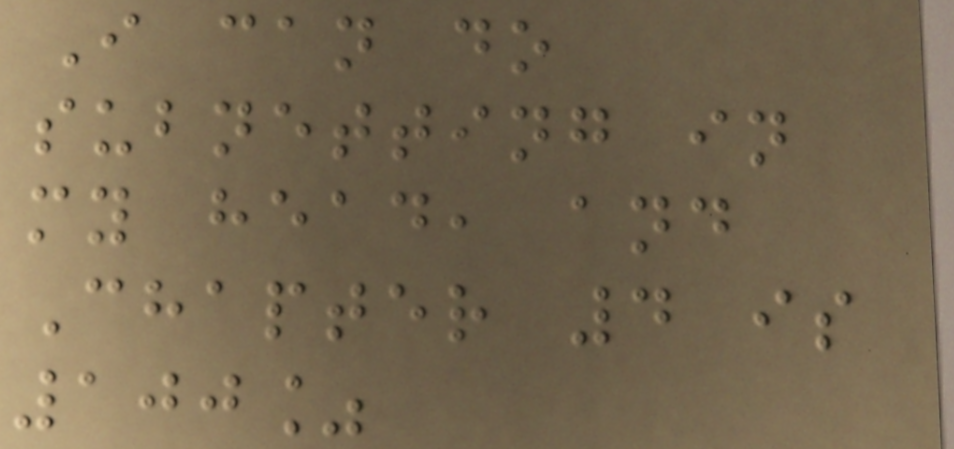I can do
subnetting in
my head, and
Chapter 4 is
100%
